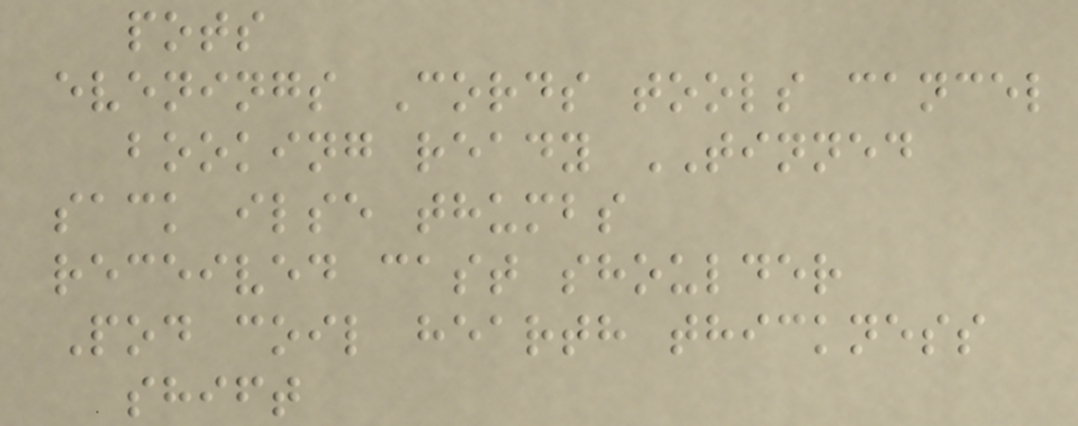pots
evenings Cords tools cancel
booking ready TINNED
sack ilse thumbs
received cast shoulder
Pod coil hearth thickness
shift
